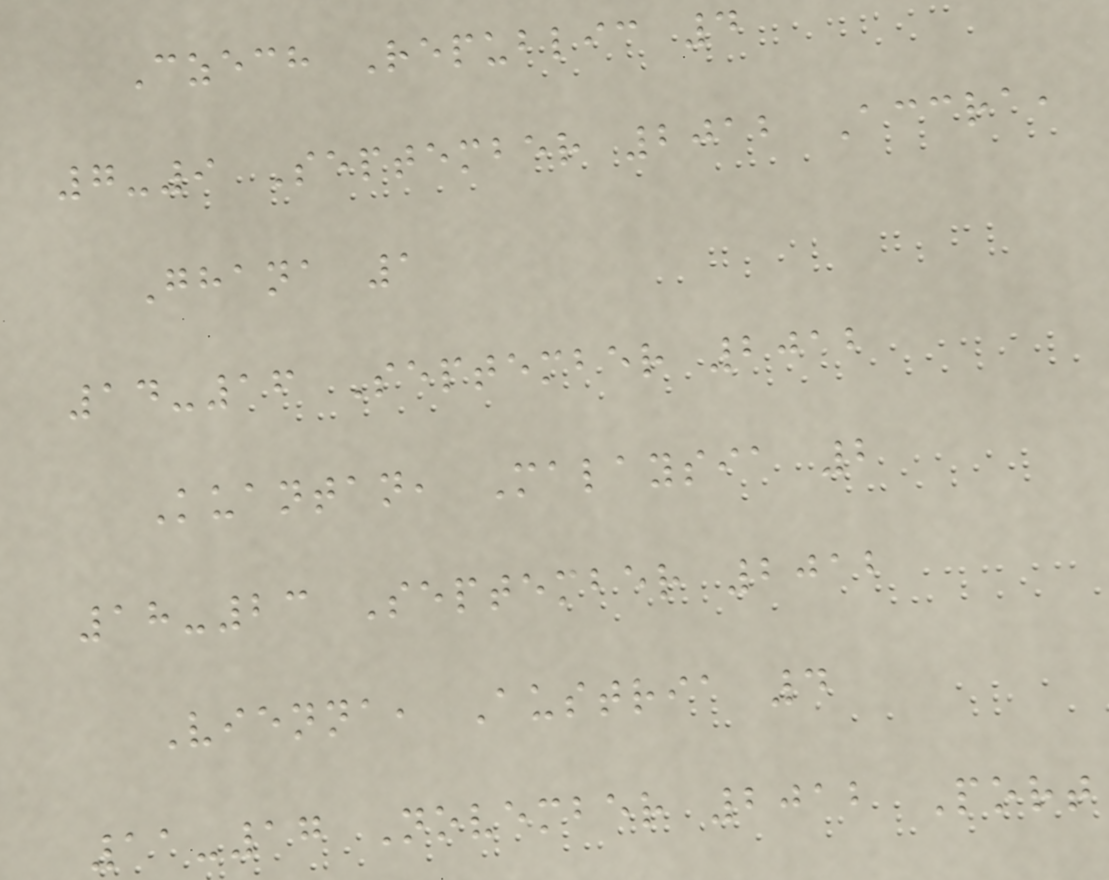Czech Republic 4
7-9 September 2012 Accra,
Ghana 1
14-16 September 2012
Kuantan, Malaysia 2
18-23 September 2012
Vienna, Austria 4
11-17 November 2012 Port
